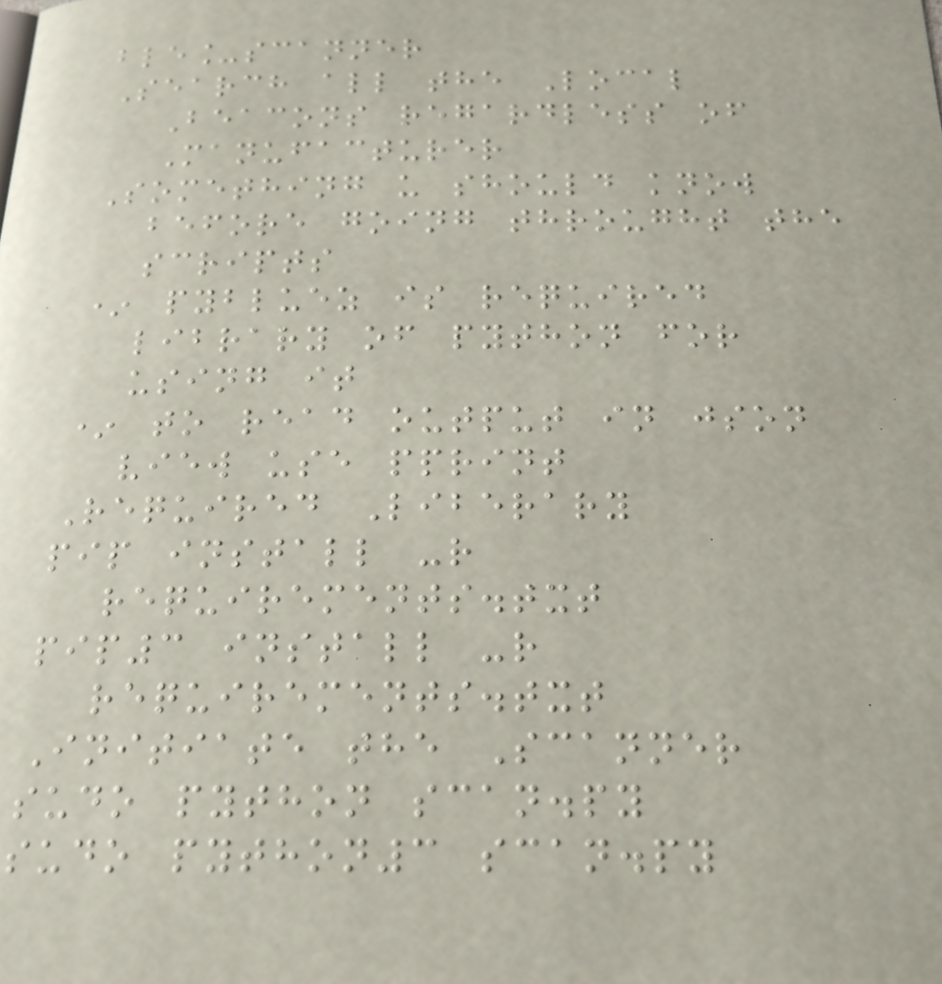ble_scanner
Search all the Local
Beacons regardless of
Manufacturer
Something u should know
before going throught the
scripts
* pybluez is required
library of python for
using it
* to read output in json
view use pprint
Required Liberary
pip install -r
requirements.txt
pip3 install -r
requirements.txt
Initiate the Scanner
sudo python scan.py
sudo python3 scan.py
